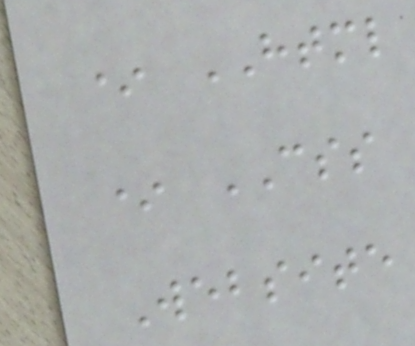* HTML
* CSS
Website
